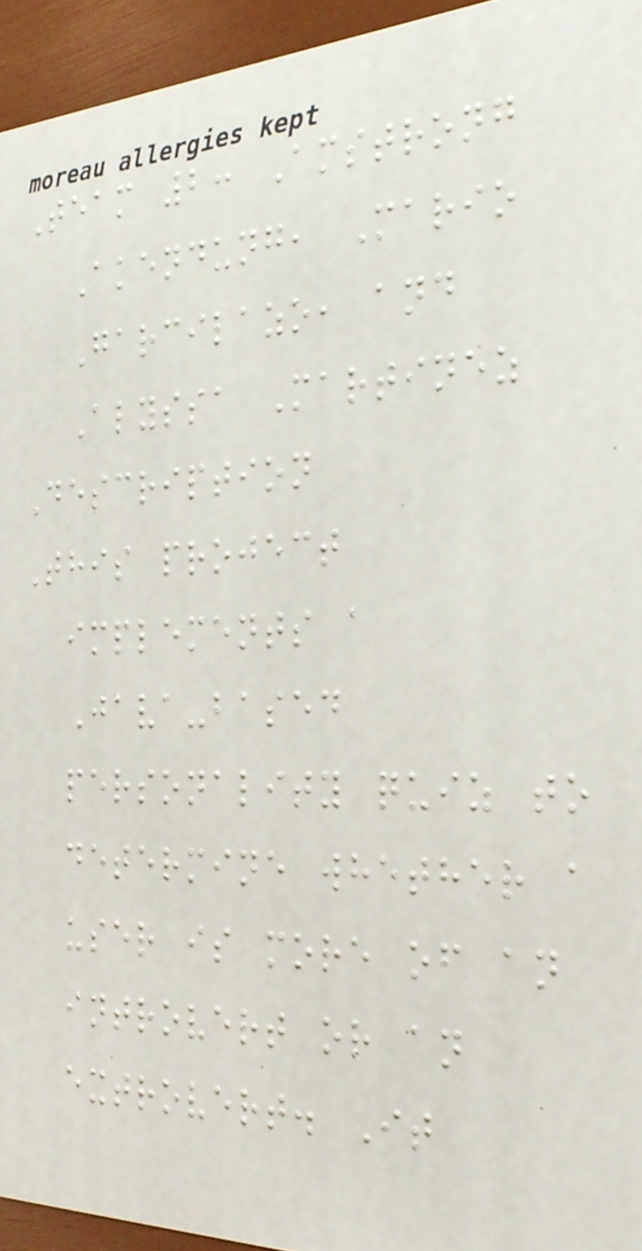Team 2: Amstrong
Akendung, Mario
Garcilazo, and
Alyssa Martinez
Description
This project
implements a
Java-based
personality quiz to
determine whether a
user is more of an
introvert or an
extrovert. It
